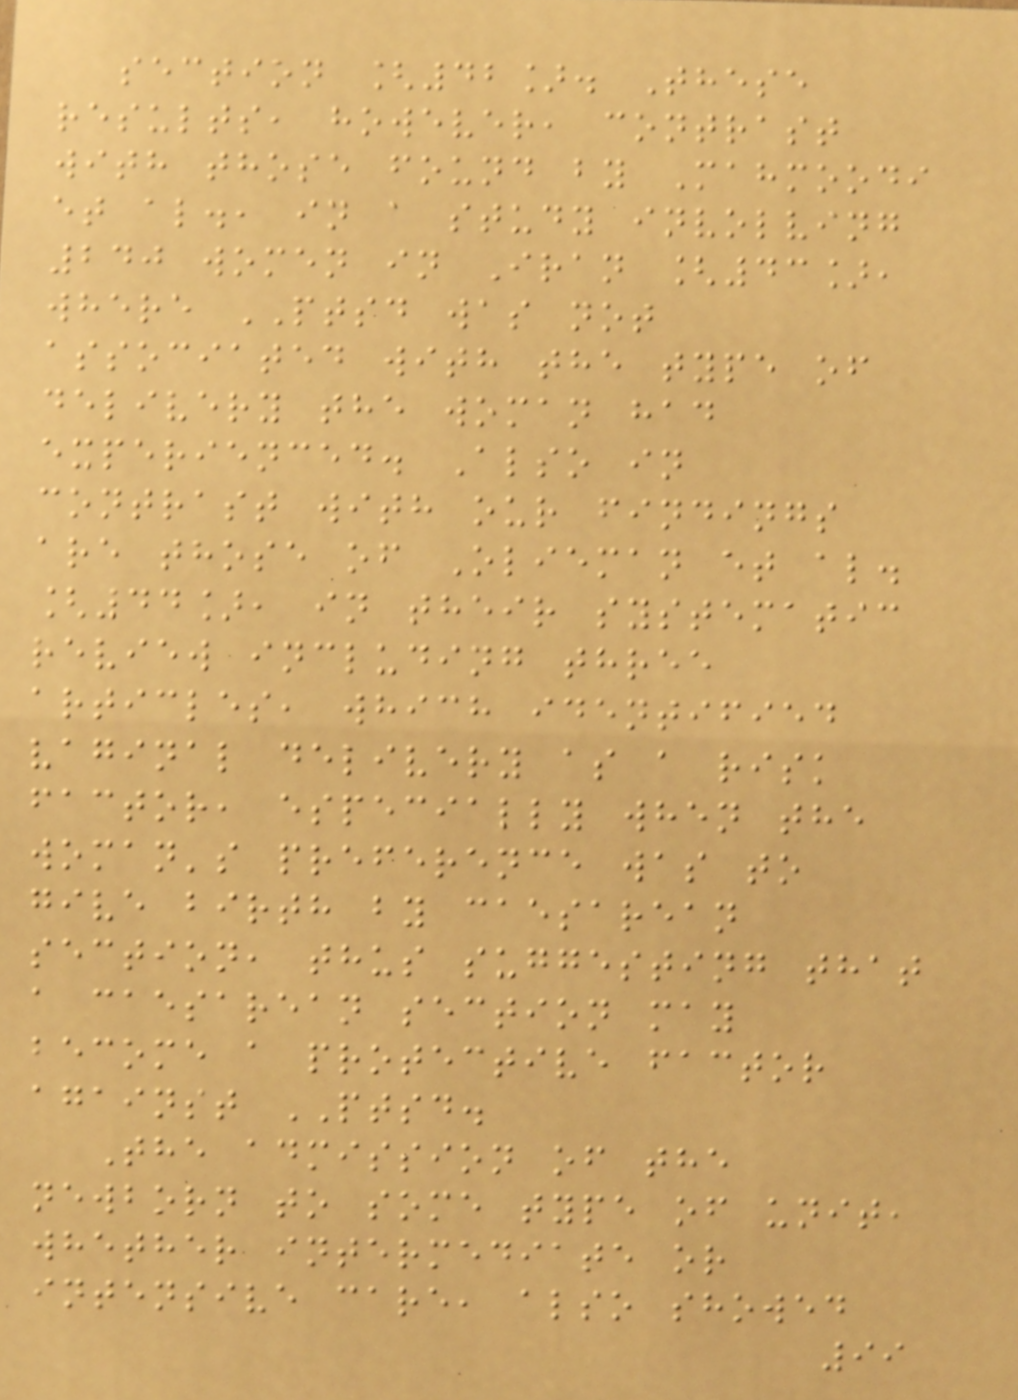section [42]. These
results, however, contrast
with those found by Mahmoodi
et al., in a study involving
240 women in Iran [43],
where PTSD was not
associated with the type of
delivery the woman had
experienced. Also in
contrast with our findings
are those of Olieman et al.
[44], in their systematic
review including three
articles, which identified
vaginal delivery as a risk
factor, especially when the
woman's preference was to
give birth by caesarean
section, thus suggesting that
a caesarean section may
become a protective factor
against PTSD.
The admission of the
newborn to some type of unit,
whether intermediate or
intensive care, also showed
99
